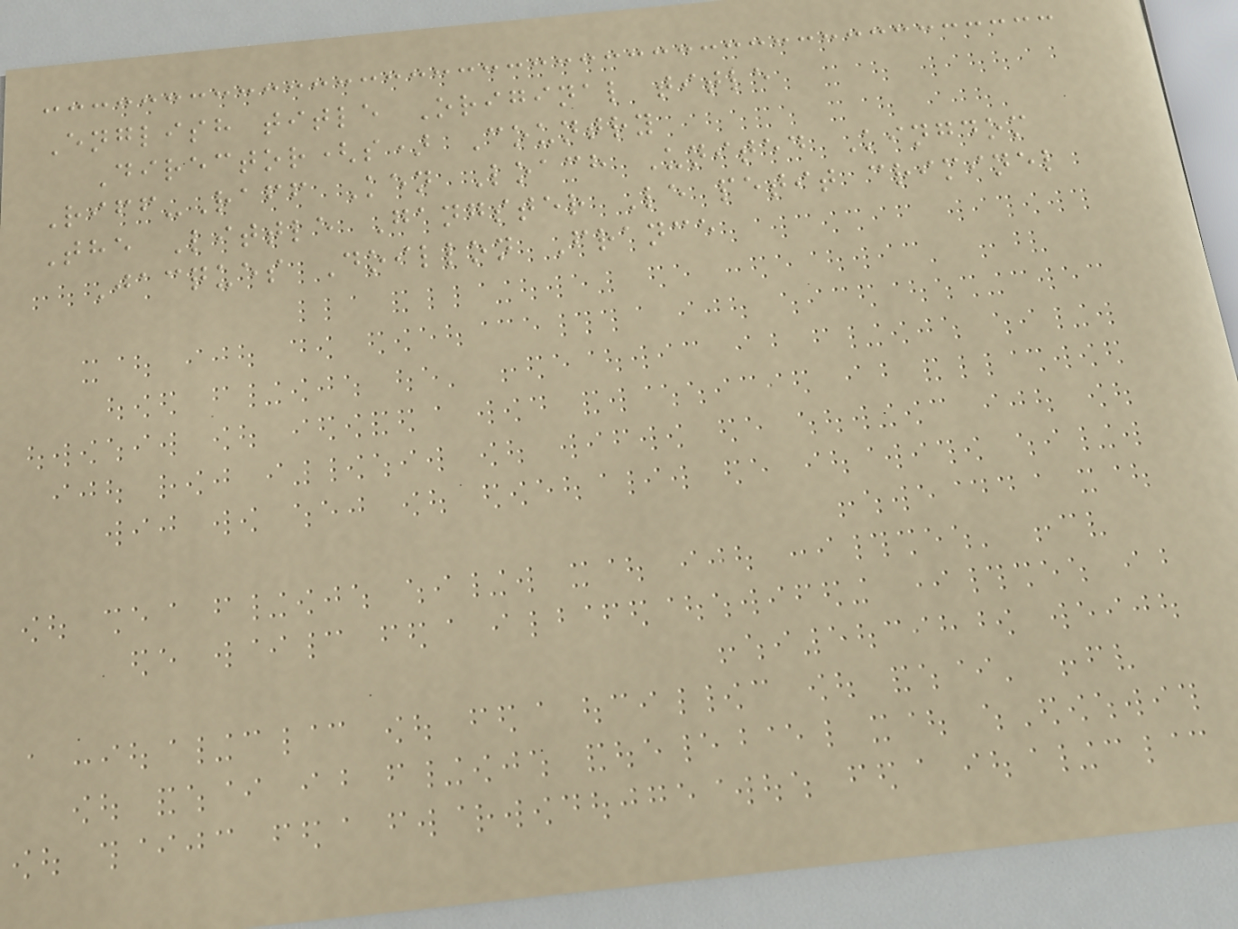English title Original title
Director(s) Country
Riff-Raff Ken Loach United Kingdom
The Little Gangster Le petit criminel
Jacques Doillon France
